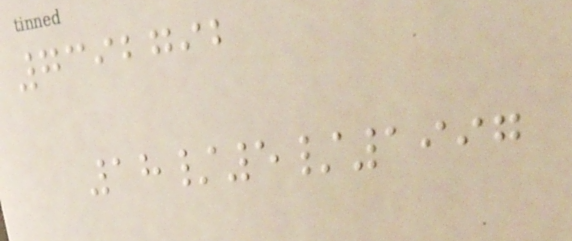7392792
18/5/1997
